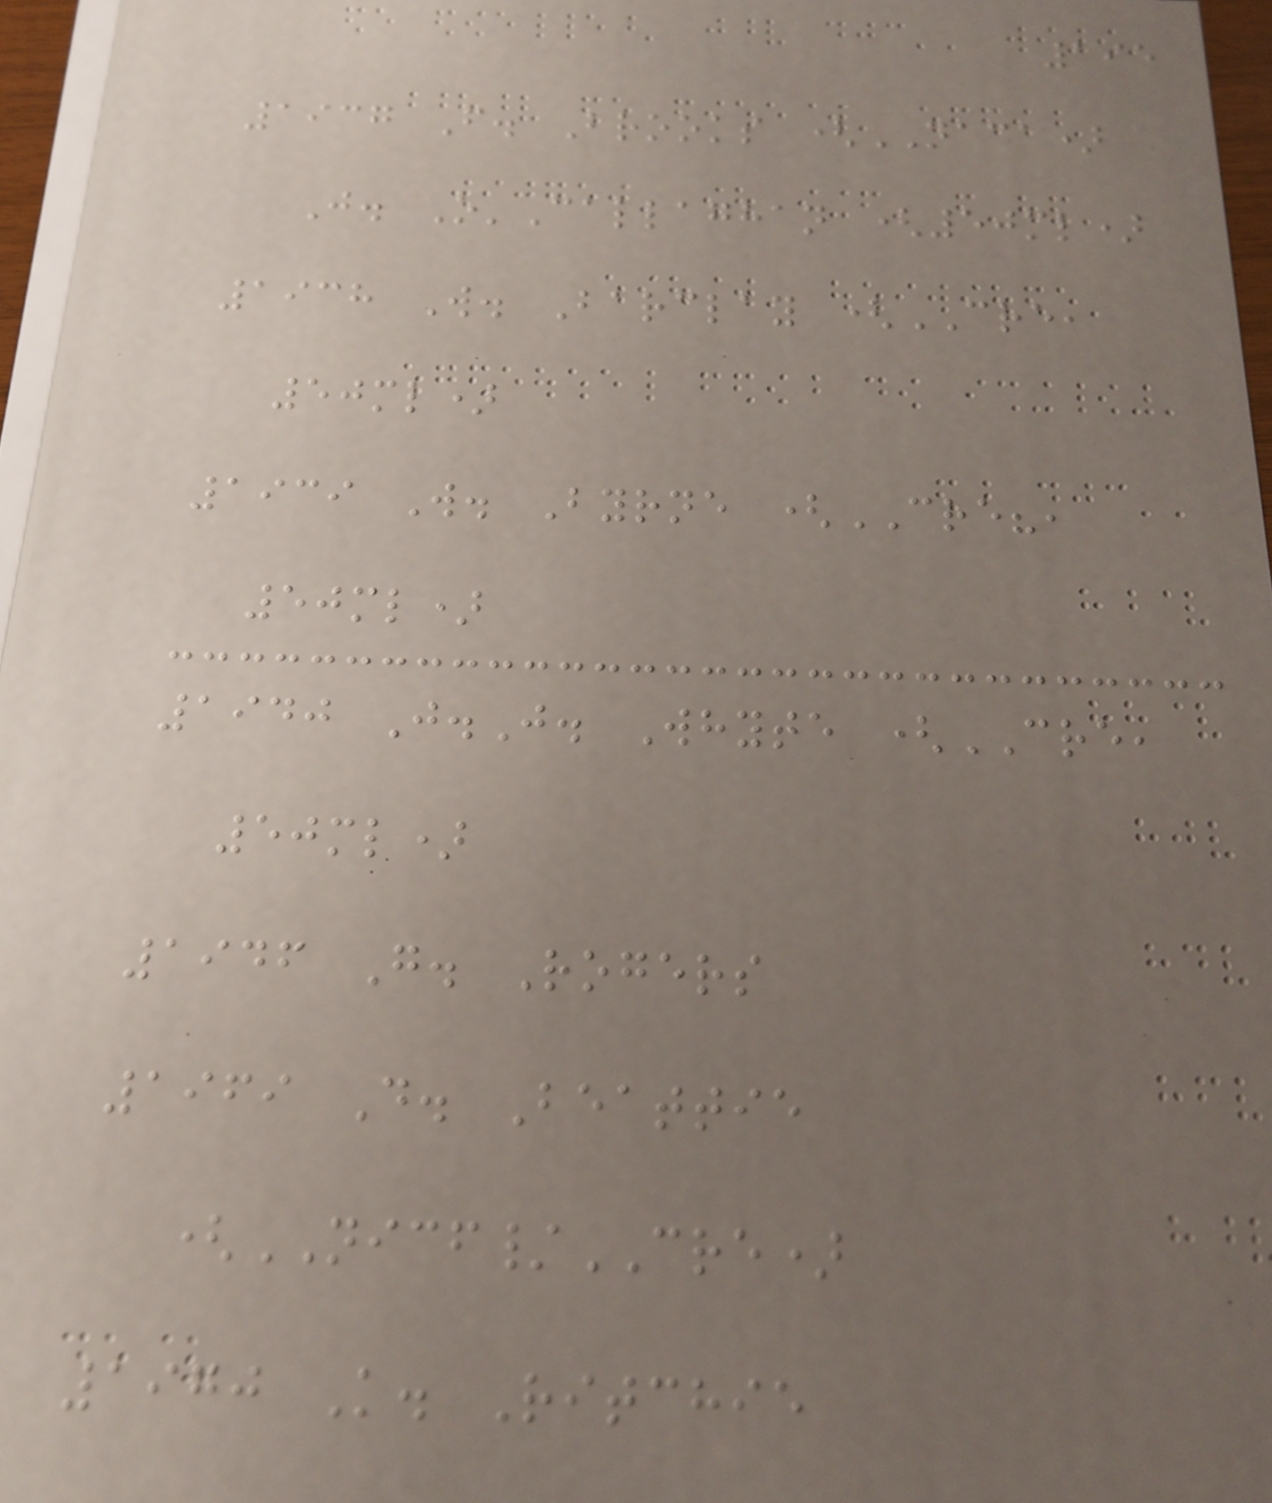195
1937 F. Brooks (NACA)
J. O'Callaghan (50ml)
1938 W. Barclay (CRE,
50ml)
1939 W. Byrne (CRE?,
50ml)
1940 J.J. Whyte (CRE,
50ml)
1946 G. Rogers
1969 D. Beattie
(NICF/CRE)
1970 K. Ritchie
